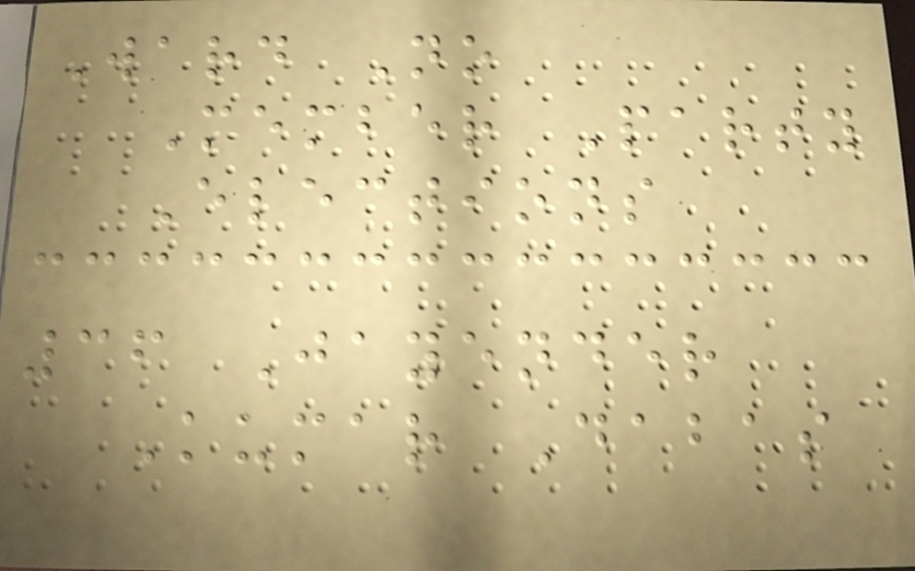Ward No
Member Party
Elections
36 Jayender
Kumar Dabas
